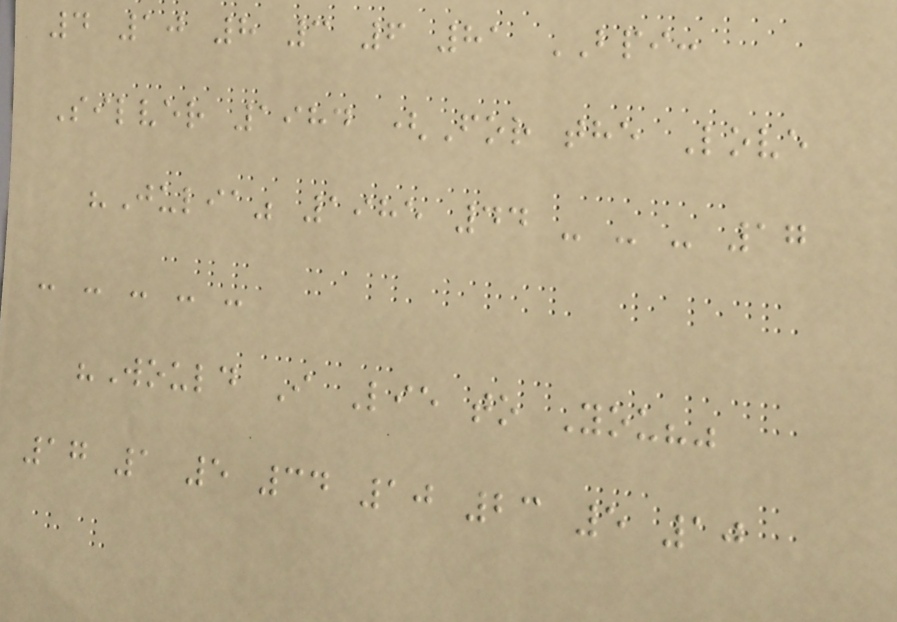4 10 8 3 6 81 BPI:
Silver 1984 (For the Love
"Julia" 1985 44 - - - 17
- - - - -
"Would I Lie to You?"
17 1 5 34 10 23 5 10
